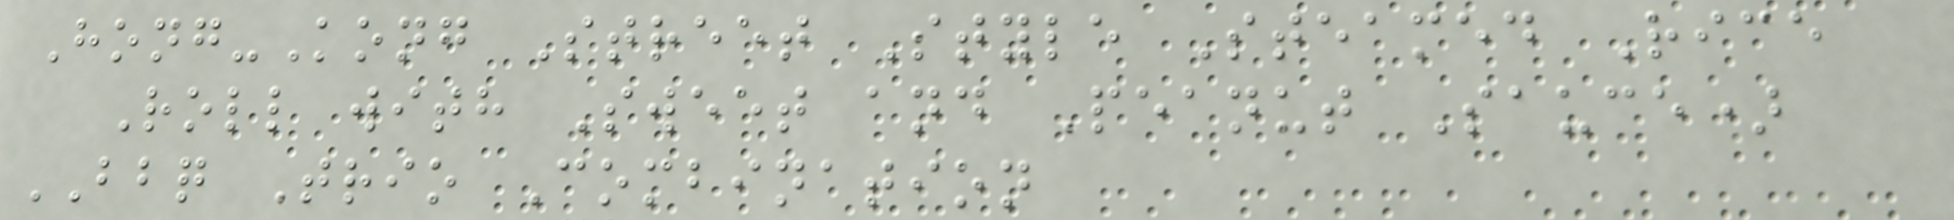Hong-Kong Street Style Steamed Rice
Roll with Sweet and Peanut Sauce)
BBQ Trio Combination
